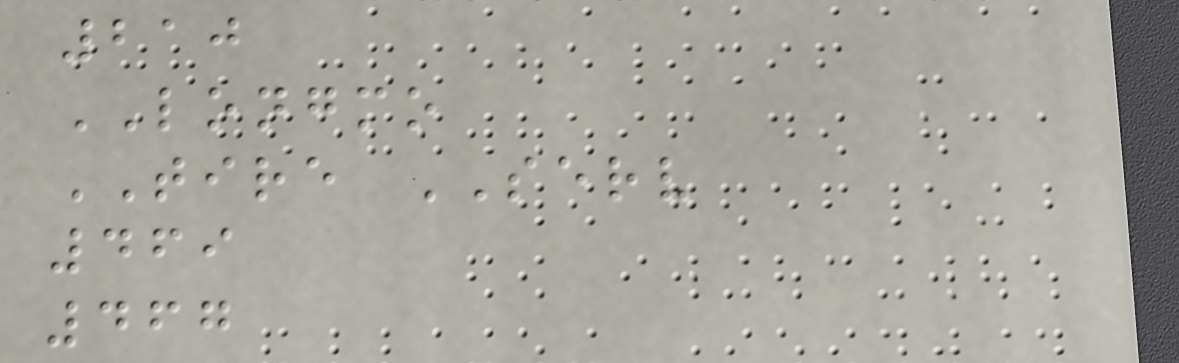210
LONGMO
TIRE SERV
469
467
